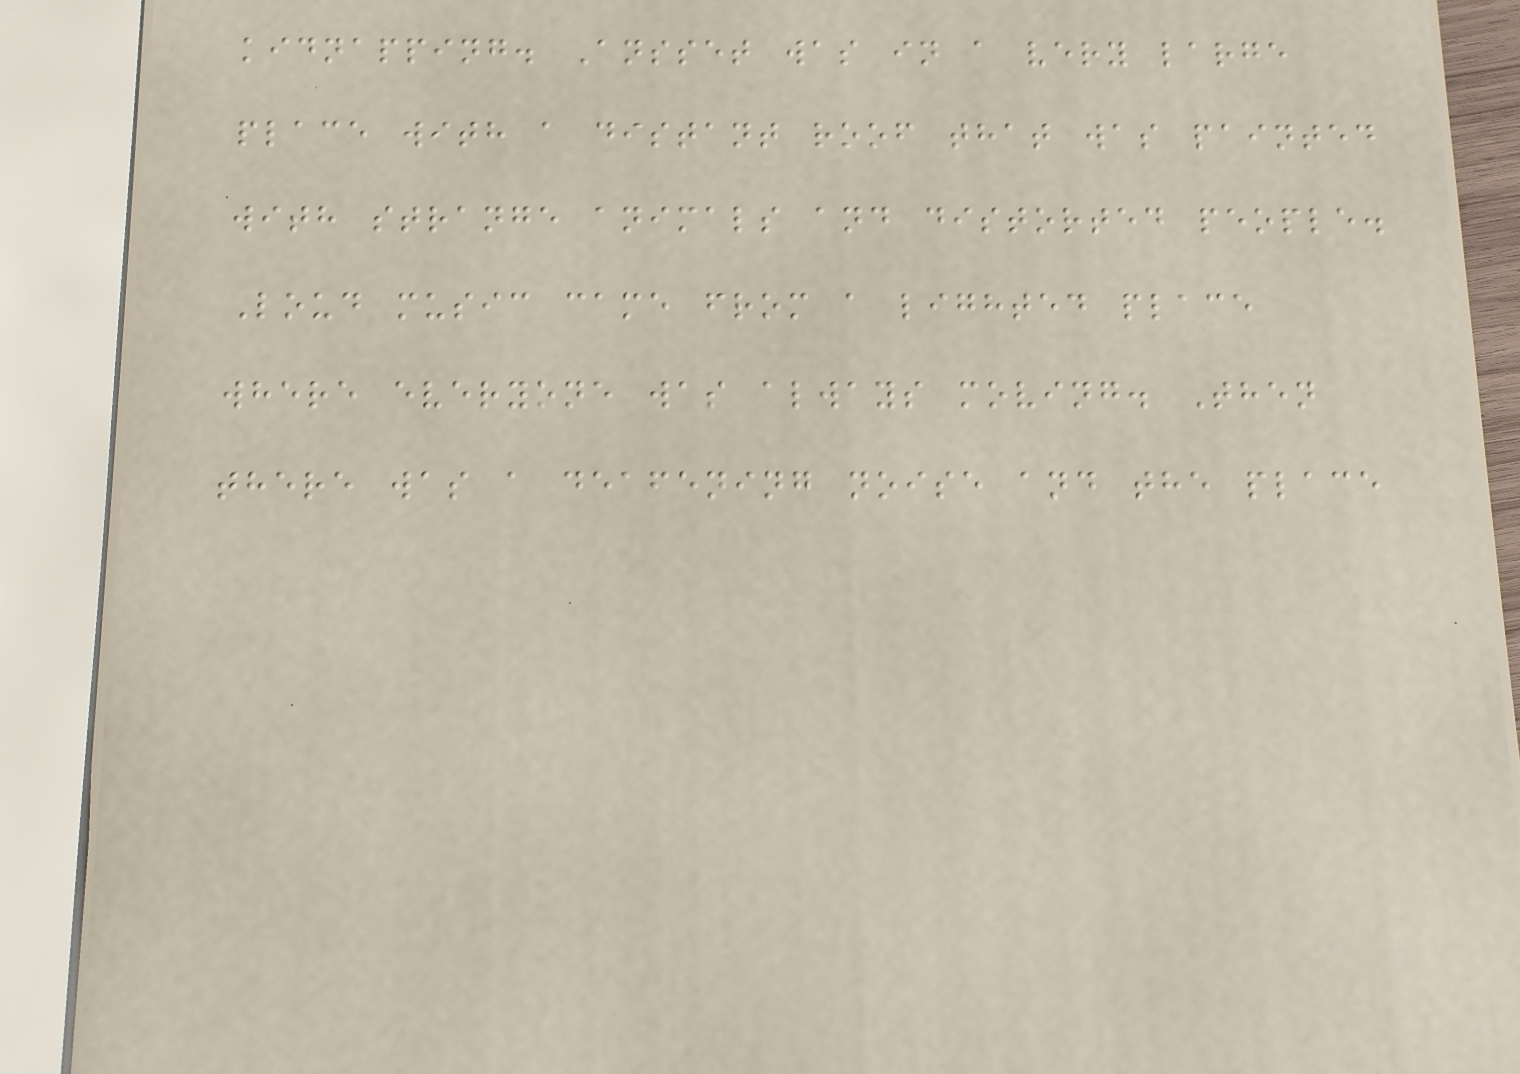kidnapping. Ansset was in a very large
place with a distant roof that was painted
with strange animals and distorted people.
Loud music came from a lighted place
where everyone was always moving. Then
there was a deafening noise and the place
